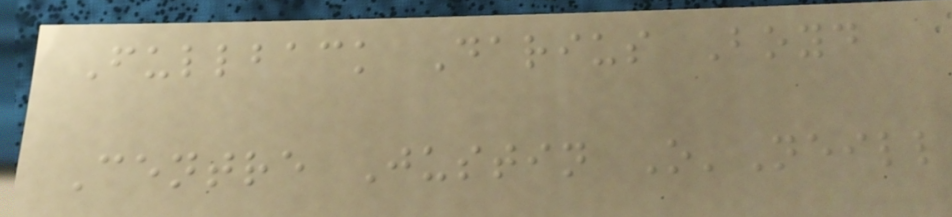Fullback Darius Boyd
Centre Justin O'Neill
